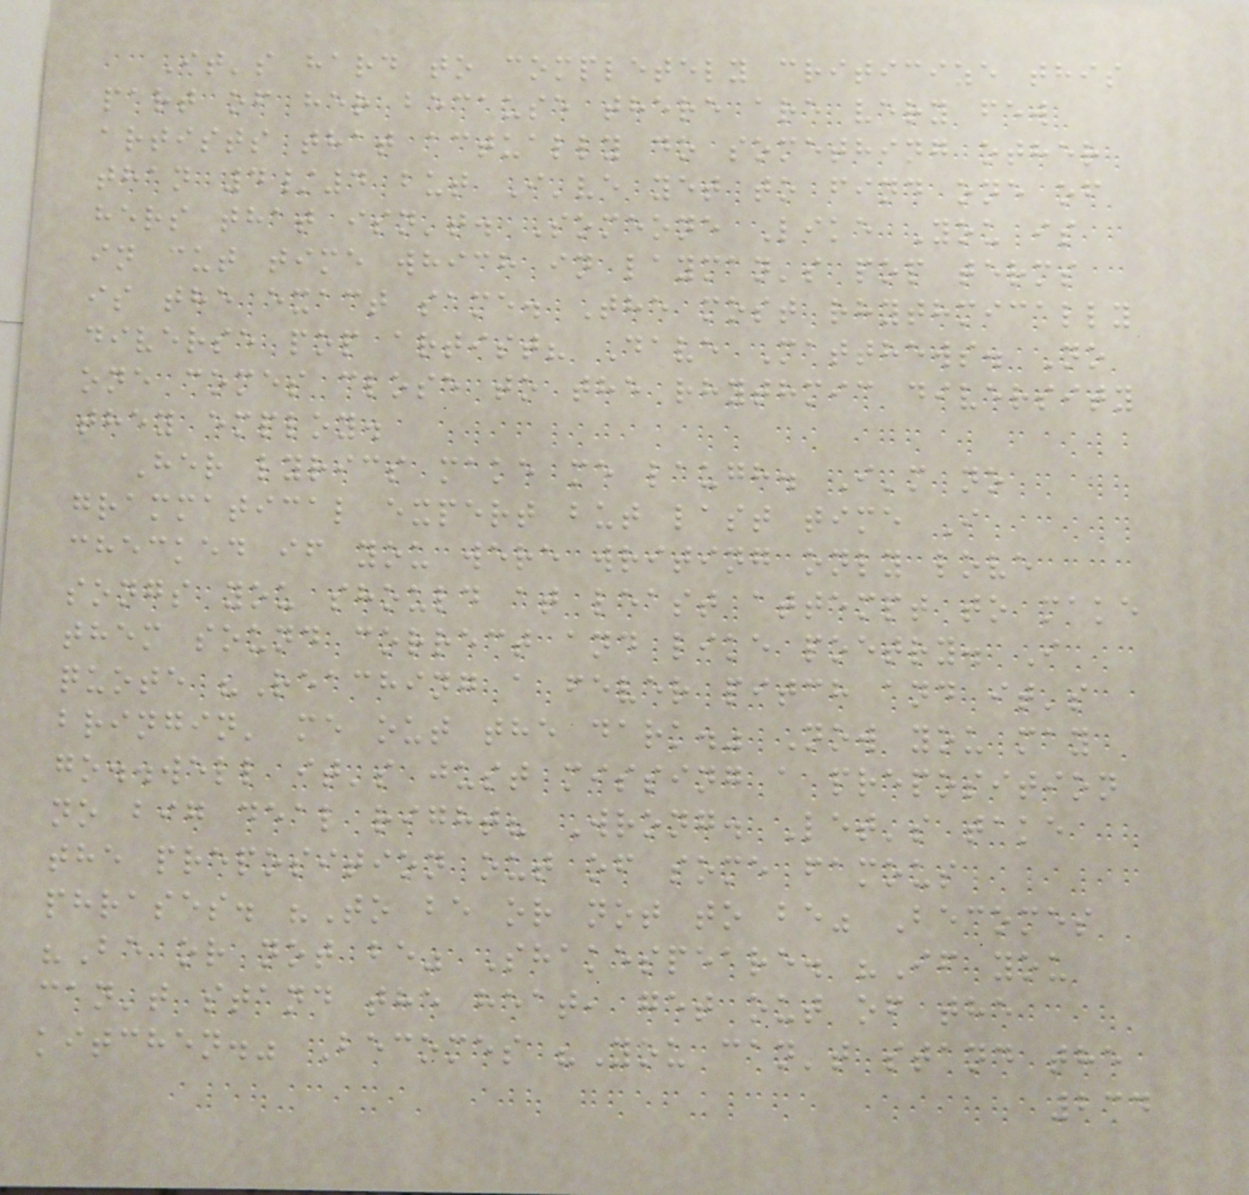It's hard to completely criticize this
part of her because there are very few
artists that actually do something other
than 4/4 but I've yet to find one of
hers that isn't. Someone Like You is
in cut time which in layman's pop terms
is the exact same. The most rhythmically
diverse pop artist? Dave Matthews. No
one comes close to the rhythmic diversity
they employ.
Her lyrics make me laugh. I'm no
grammatical expert but last time I
checked if you were writing only love
songs you should at least attempt to make
them sound correct and like poetry. I
quote "Reaching a fever pitch and it's
bringin' me out the dark." Now you may
go..well it's just missing a preposition
no big deal right? Wrong. Let's take
the preposition out of some famous
phrases. "To be or not to be" Becomes
"Be or not be" Shakespeare. "If you
can't stand the heat, get out of the
kitchen." Becomes "You can't stand the
234
